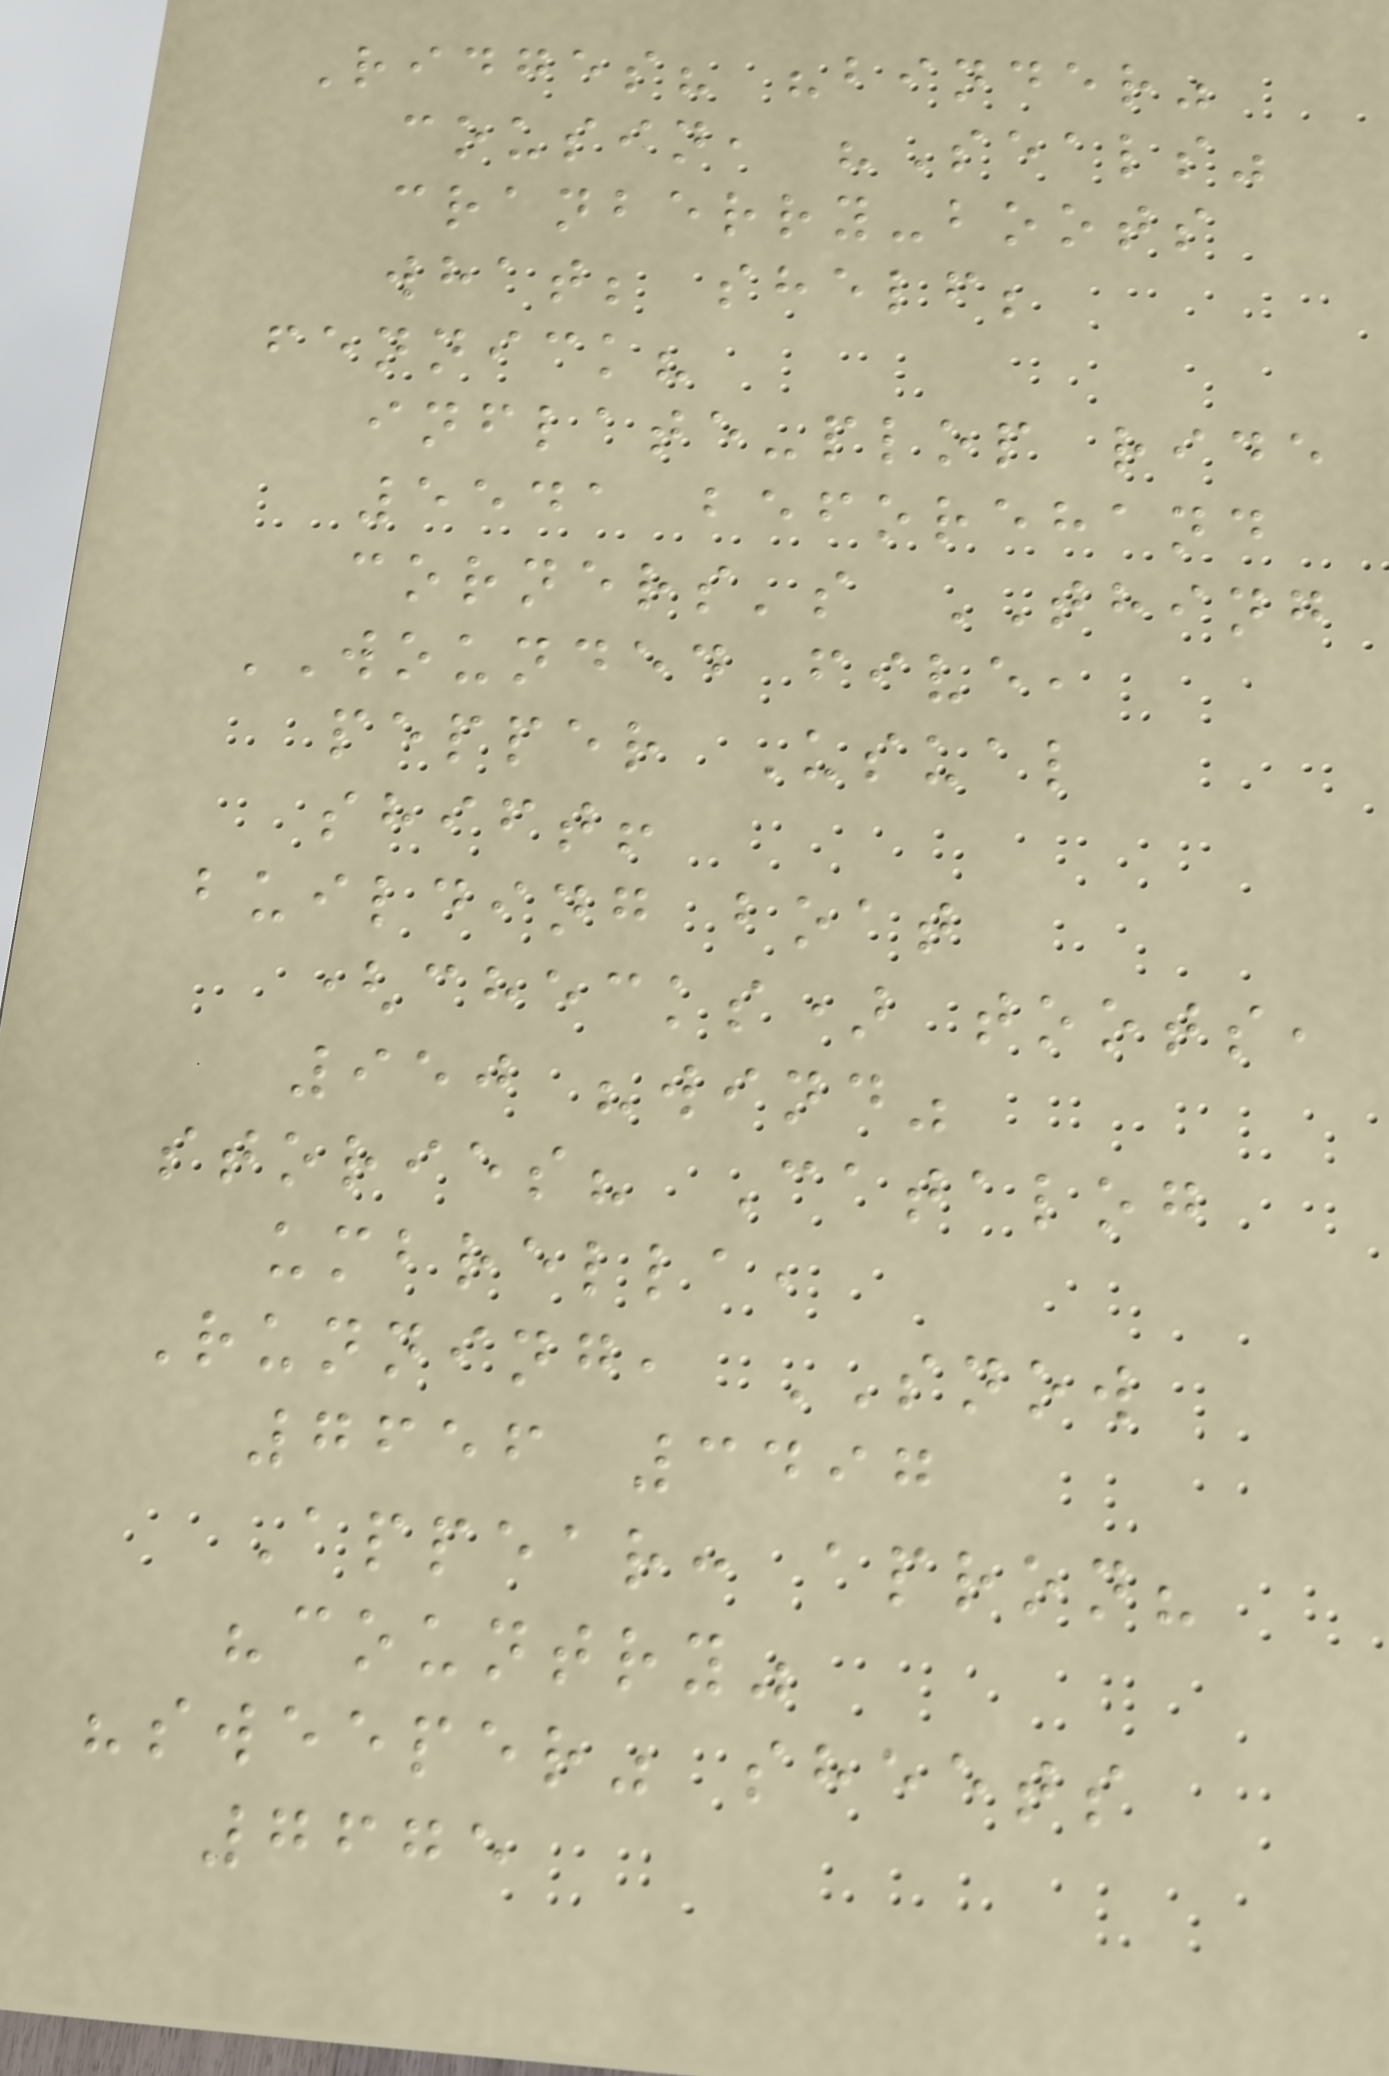Ridges? "binder"
cousin, "Seals"
cranberry-boots
what; shelf;
fennick?
inflate-plop ride
5541 beforehand
corners's THING
WOUNDED five,
pepper Usual
shift!
building boat
(checks) toots,
950 "wind"
stories? Catalog
umbrella,
Running, SNOW
7656 3497
Appear: apron?
"country"
"sweeper" sheets
7675
